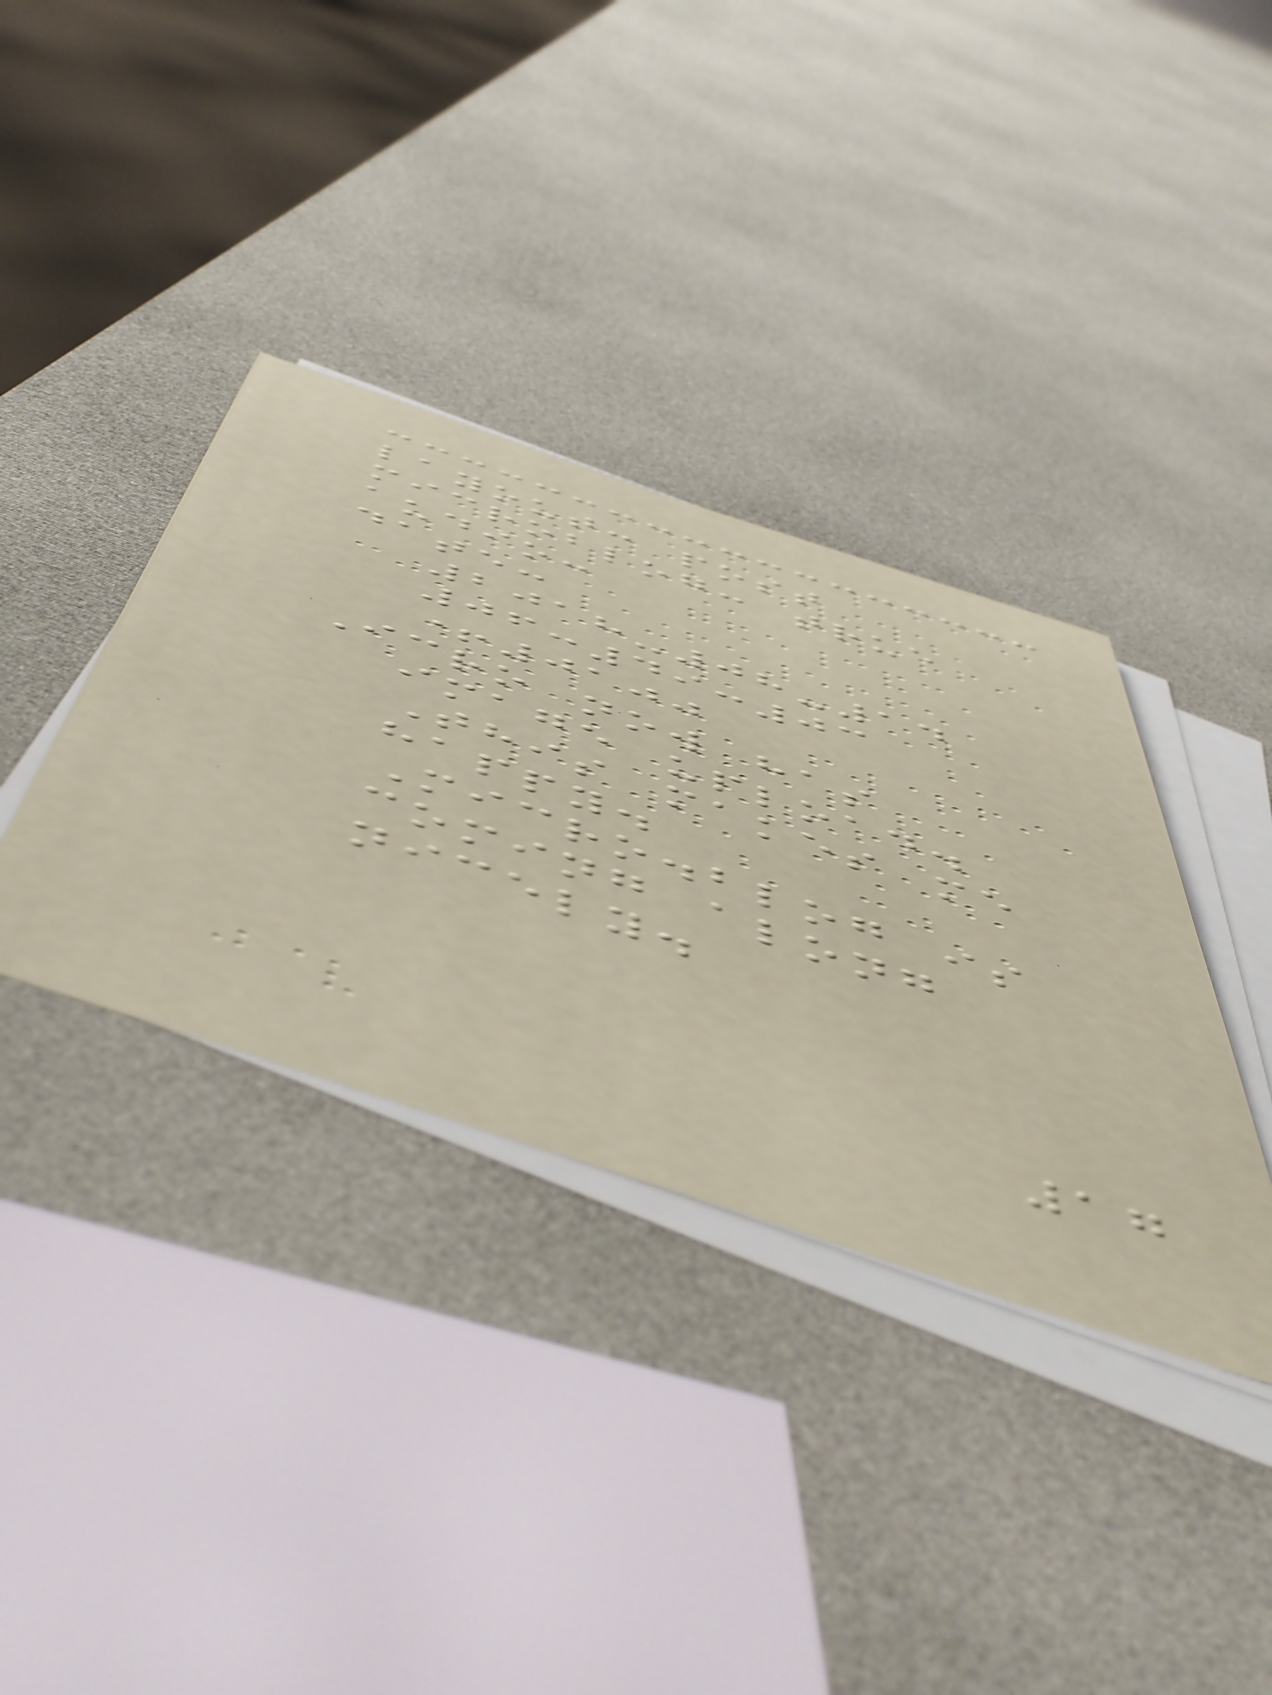layout: post
microblog: true
audio:
date:
2018-08-14
06:49:03
+0100
Icro now has
image upload.
This makes me
happy.
Micro.blog is
coming along
nicely.
17
